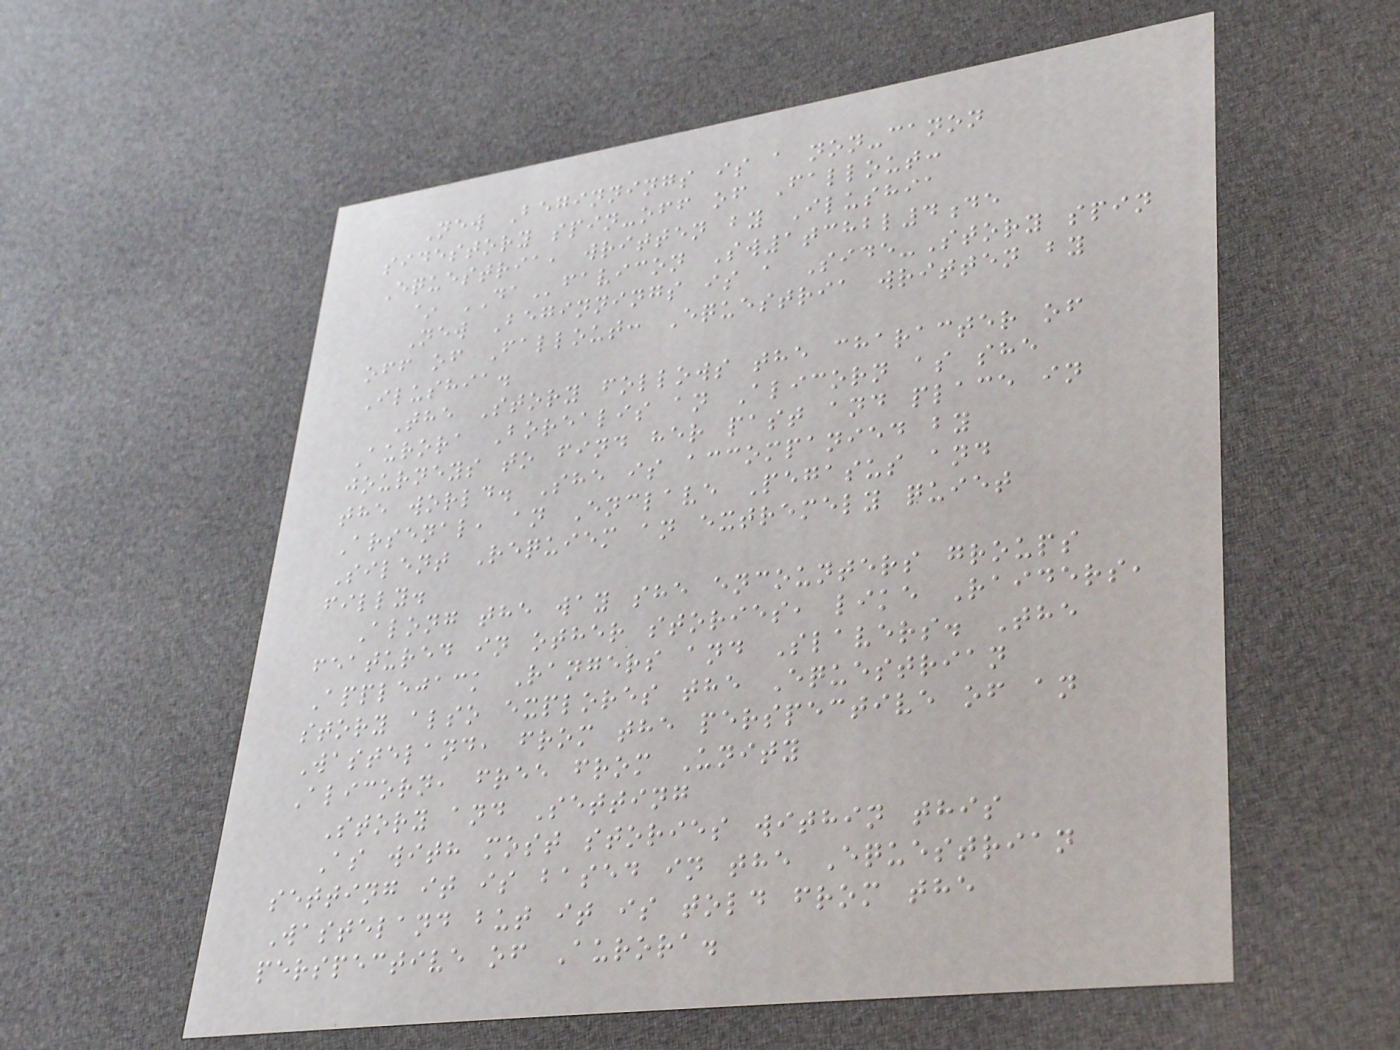New Beginnings is a non-canon
sidestory spin-off of Fallout:
Equestria, written by Ilushia
~ DAfavicon Sw1tchbl4de
New Beginnings is a Side-Story spin
off of Fallout: Equestria written by
Ilushia.
The Story follows the character of
Aurora Borealis an Alicorn as she
journeys to find her past and place in
the world. She is accompanied by
Arsenal, an Enclave Pegasus and
Silent Requiem an extremely quiet
filly.
Along the way she encounters groups
featured in other stories, like Raiders,
Applejack Rangers and Slavers. The
story also explores the Equestrian
Wasteland, from the perspective of an
Alicorn, free from Unity
Story and Setting
As with most stories within this
setting it is based in the Equestrian
Wasteland but it is told from the
perspective of Aurora.
